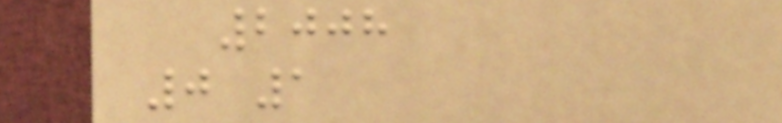2008
0 1
